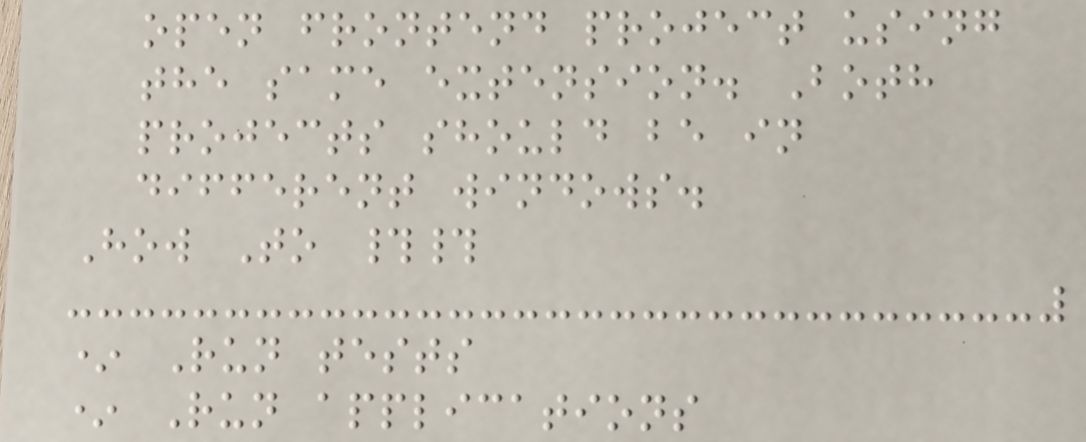open frontend project using
the same extension. Both
projects should be in
different windows.
How To ##
* Run tests
* Run applications
